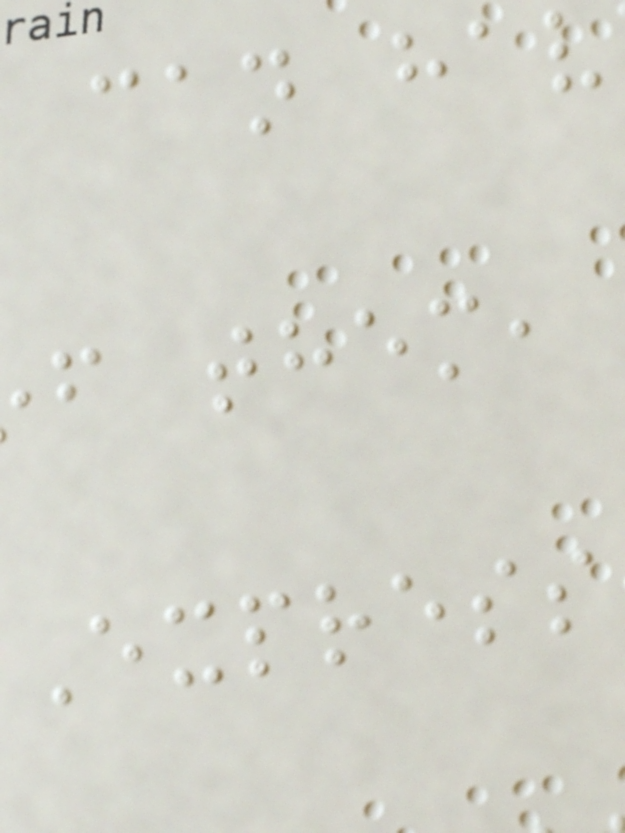can hav
f them,
Express
